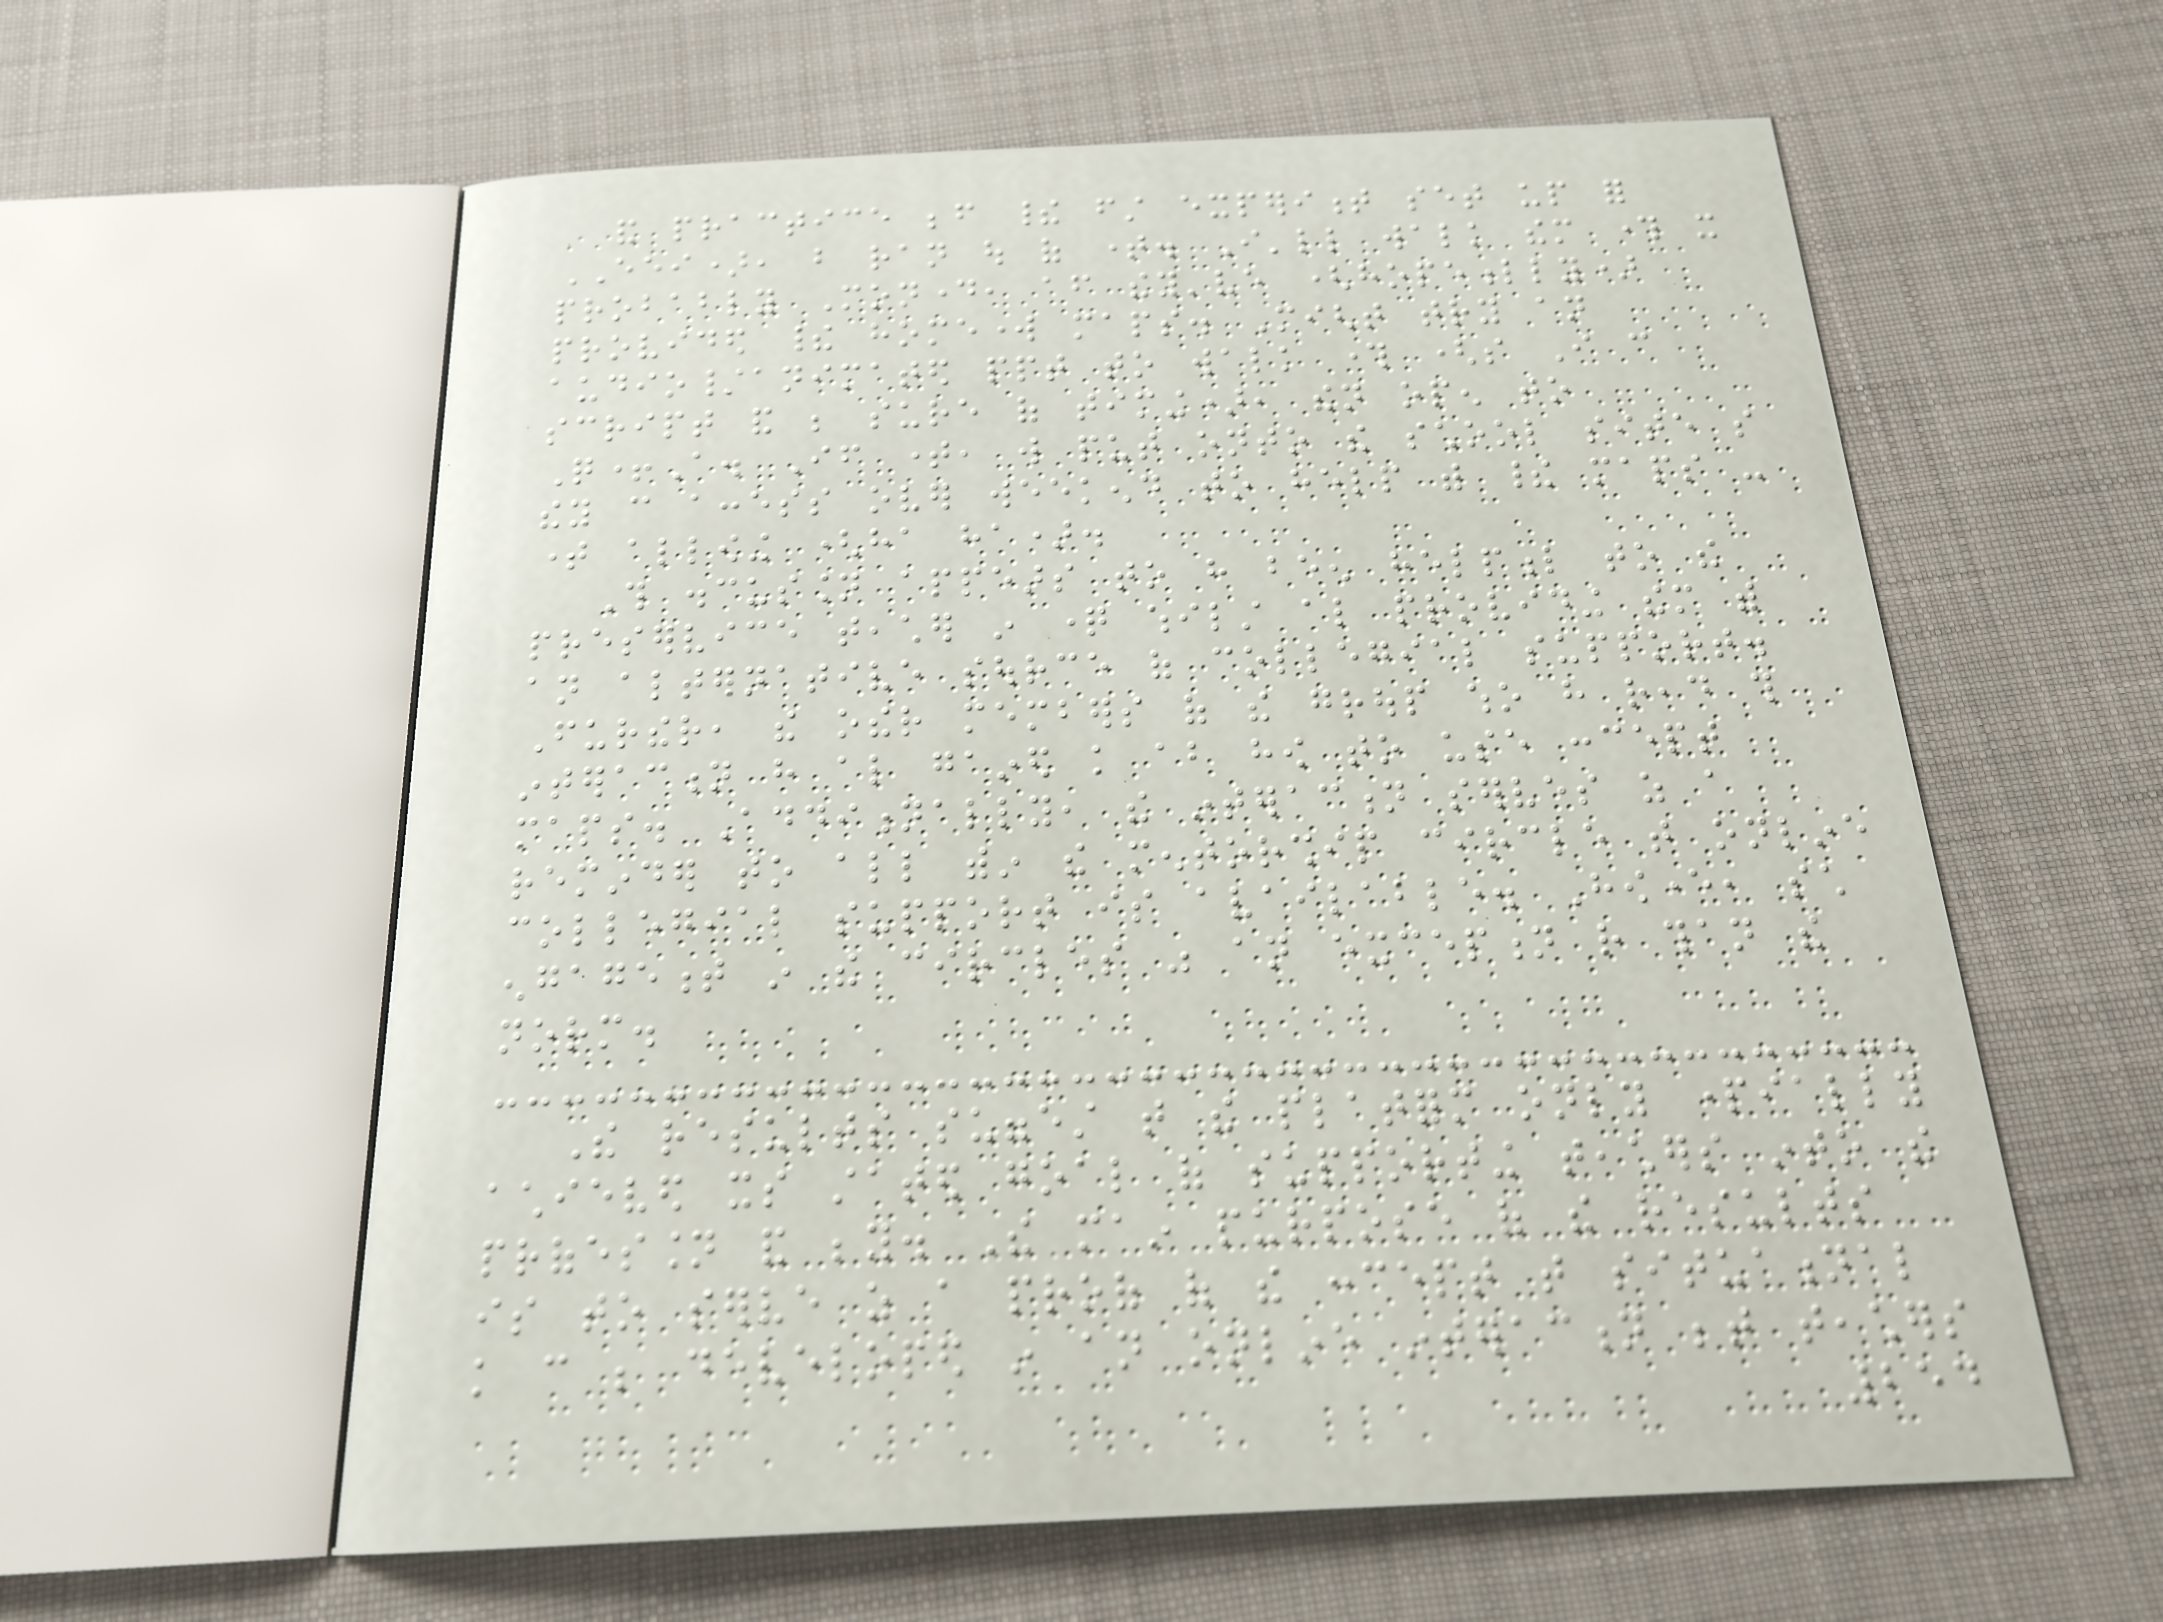and practice before their first experiment set up for
EEI), but ran out of time. I'll walk them through it
probably Monday, after they've (hopefully)
provided their homework maps. Might try an
audio/animated ppt to walk through (so I can
script and be sure of timing), then open to
Q+A. If time, will put onto the school site so
they can access over weekend to help with their maps -
time allowing (ha ha).
This discussion appears to have been helpful to the
preservice teacher in question whilst also providing them with
an alternative source of collegial support.
Further, the other members of the group who have read this
interaction have also gained knowledge about how to use concept
maps. Additionally, the interaction serves as a
reminder to all within the mentorship circle that online
collegial support is available. However, such
engagement in the circles was an exception rather than the
norm.
The results suggest that the platform only partially
achieved its stated goal of supporting teachers into the
profession and beyond. The main purpose of the results
is to serve as a proof of the concept that situational
knowledge can be developed in an online interaction between teachers
254
